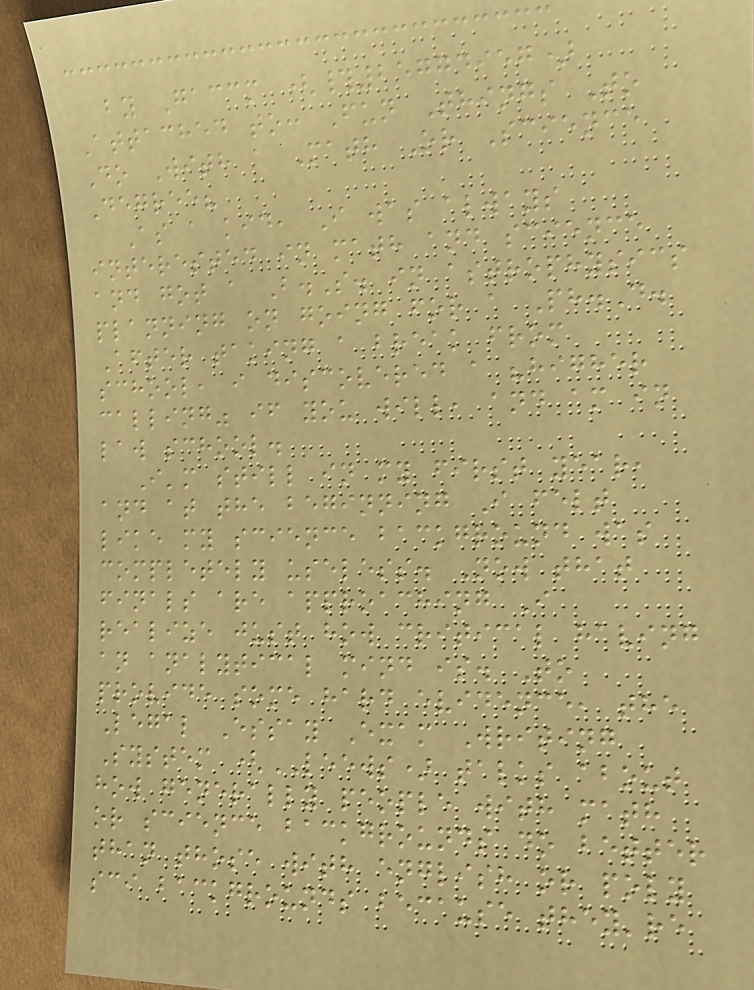by Gaccm (#25774957)
Attached to: Fun Things To
Do With a Math Or Science
Degree?
As a kid, I was always
interested in math and science
and got a B.S. in astrophysics
planning on going for a Ph.D.
After taking a break from
school, i discovered a "higher
calling" if you will, and am in
law school.
I'm still in my first year,
and at the beginning I felt
like my science background was
completely useless. Now that
finals are approaching I
realize just how critical having
an analytical mind is. To
provide some hard evidence, the
Legal Essay Exam Writing
System (LEEWS) talks about
how generally people with math
or science backgrounds do better
than those with english or poly
sci backgrounds because they're
